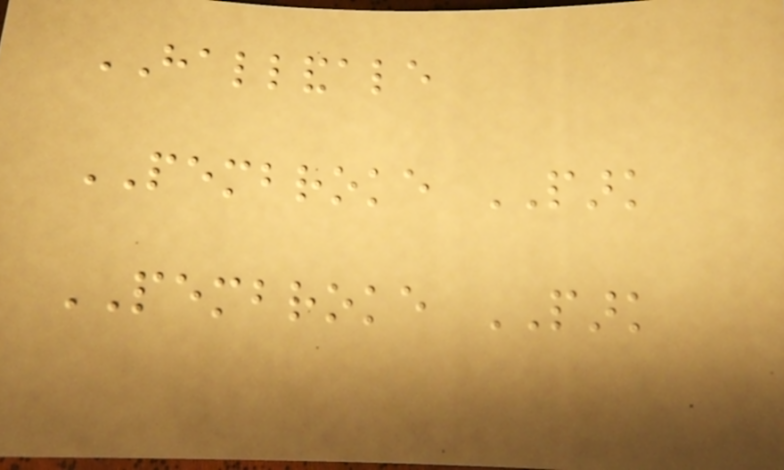HALLANDALE
PEMBROKE PARK
PEMBROKE PARK
